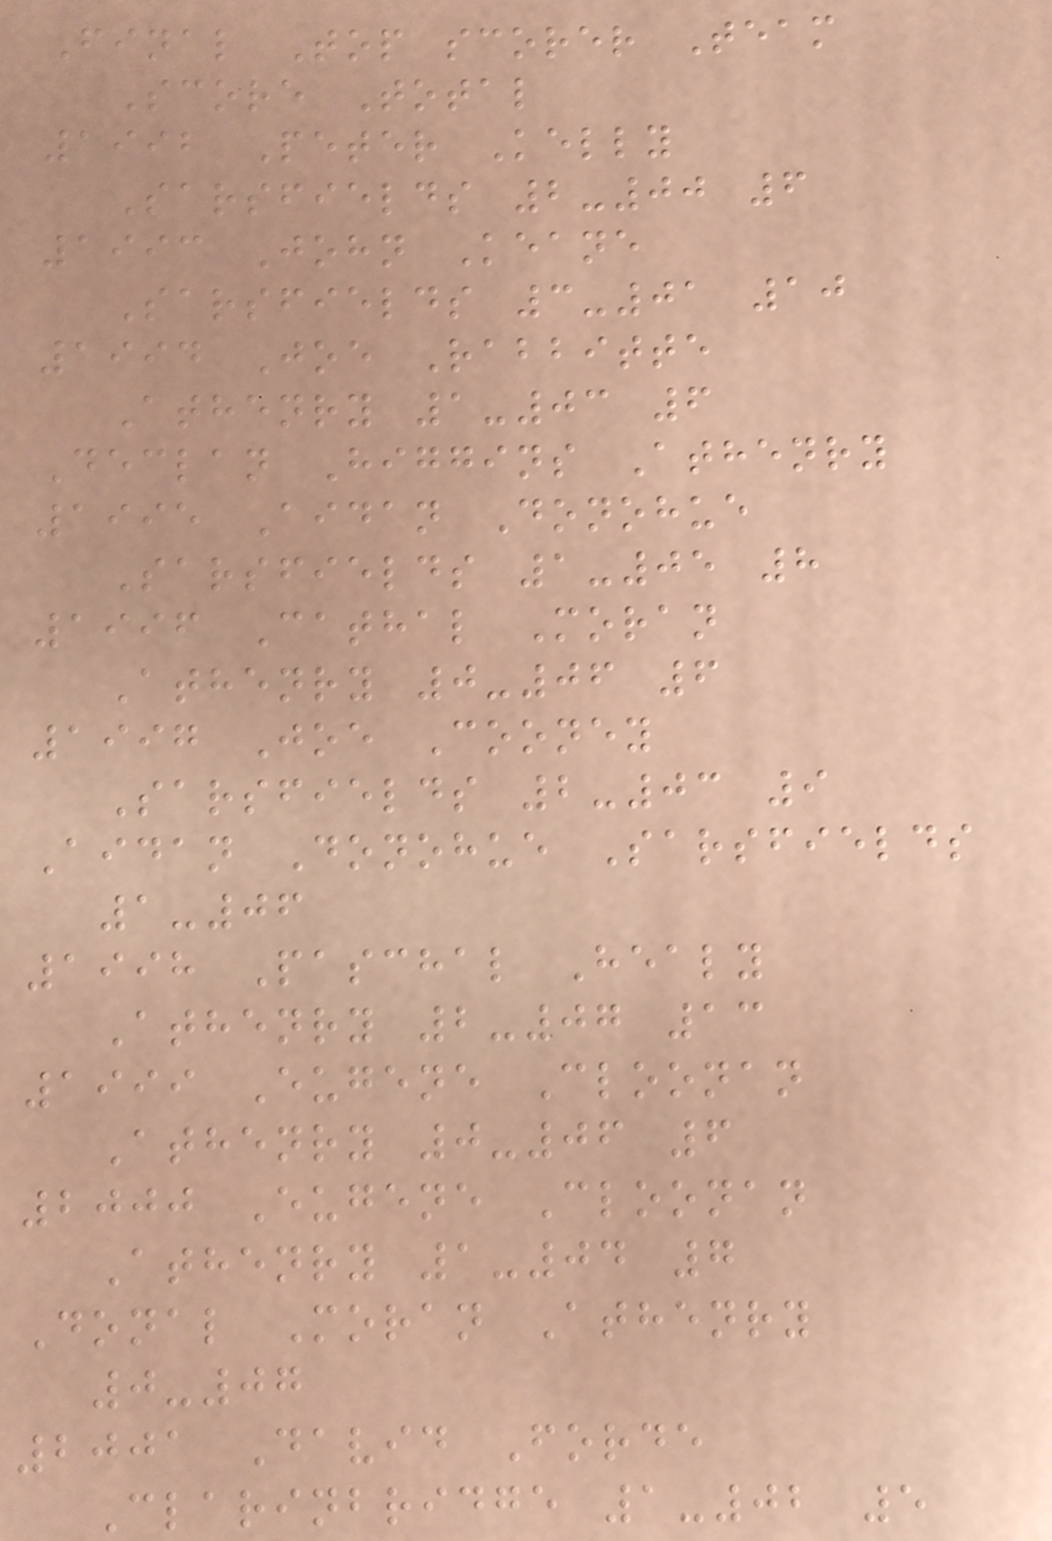Final Top scorer Team
Score Total
1992 Peter Kelly
Sarsfields 2-00 6
1993 John Keane
Sarsfields 3-01 10
1994 Joe Rabbitte
Athenry 1-03 6
Declan Higgins Athenry
1995 Aidan Donohue
Sarsfields 1-05 8
1996 Cathal Moran
Athenry 0-06 6
1997 Joe Cooney
Sarsfields 2-03 9
Aidan Donohue Sarsfields
1-06
1998 Paschal Healy
Athenry 2-07 13
1999 Eugene Cloonan
Athenry 0-06 6
2000 Eugene Cloonan
Athenry 1-04 7
Donal Moran Athenry
0-07
2001 David Forde
Clarinbridge 1-02 5
